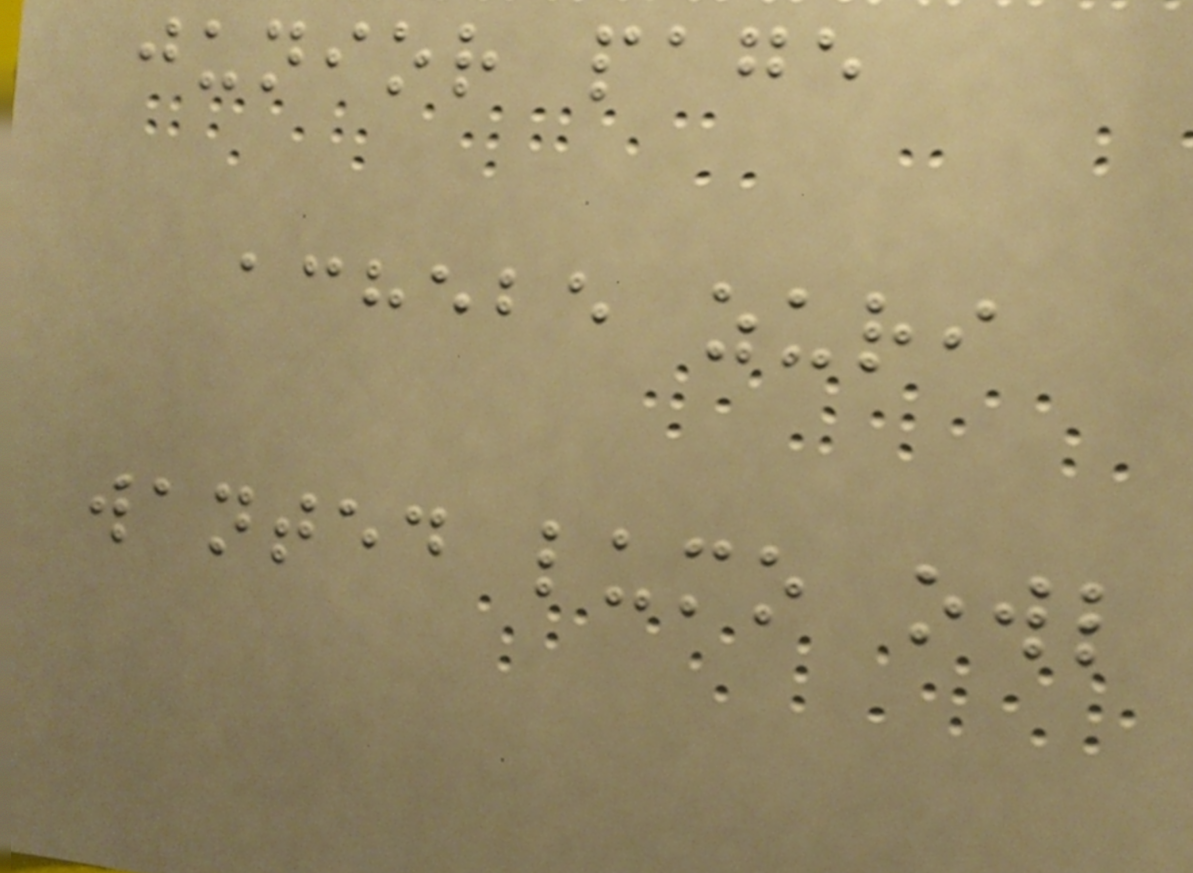junior page
achebe zuri
wanted lumo owl
